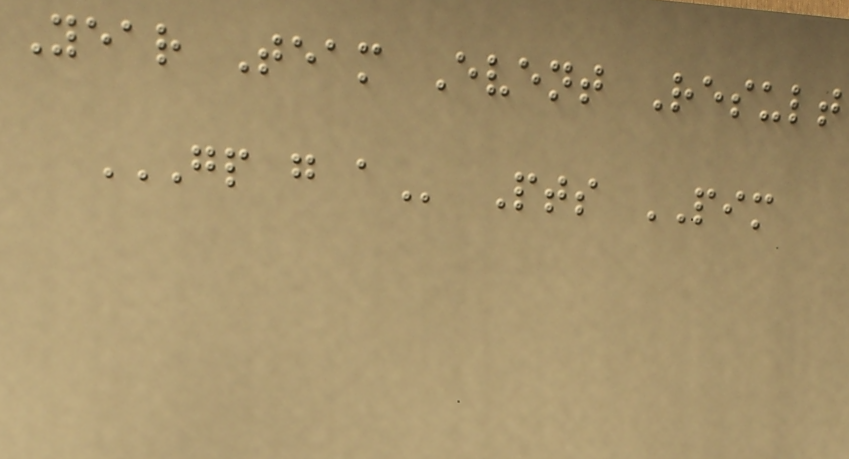Year Team Event Result
GP G A Pts PIM
